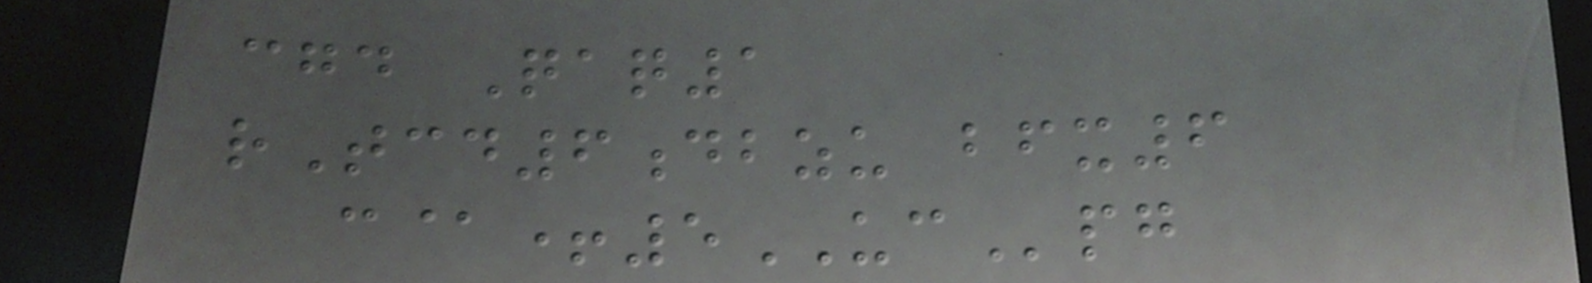cgd Qaq1
rTcd6dbzu bfx6
c@+5UCpg
